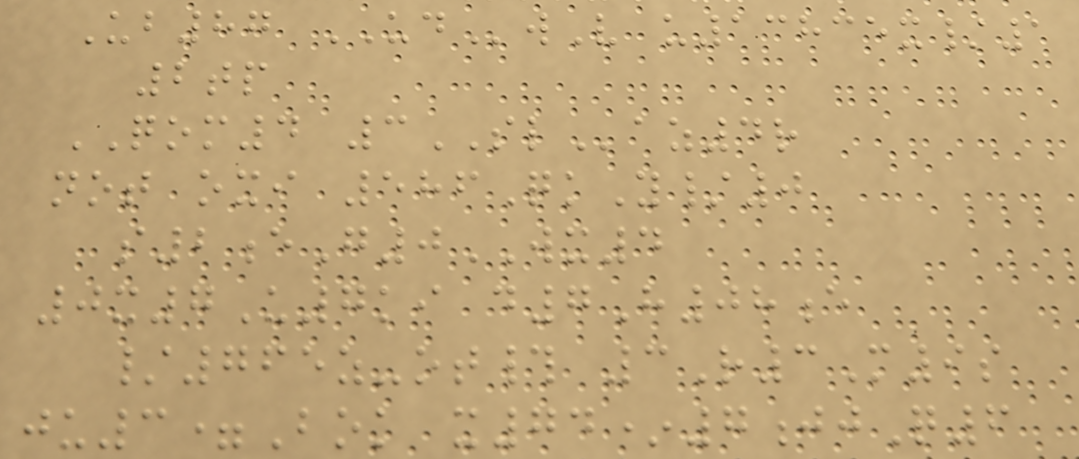Ub87 UDwV u13835x/1
2tp
QOM4 3SLaz4r
not oxi 586QkY/0
s2eG0WX4
0x7U7ki d7H08e
/765z-ot# 3R3M9s
ju3=Bok x74*7jjQ6
